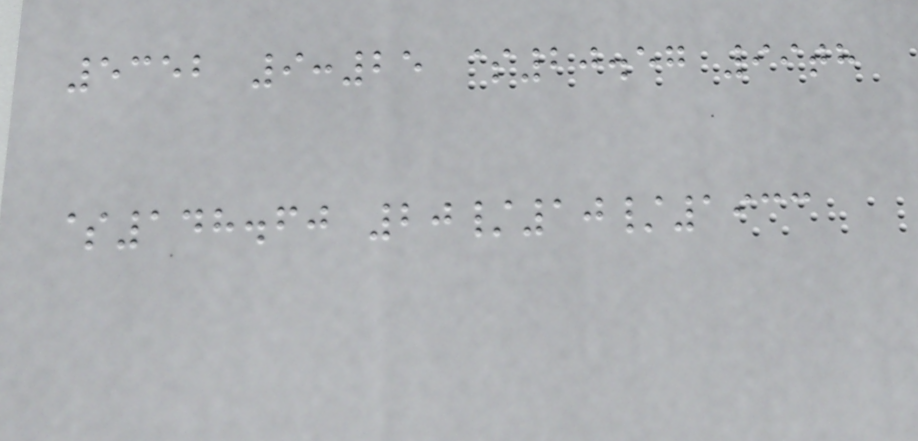5352 9:25 $20.57 99th
$148.60 20/10/1933
